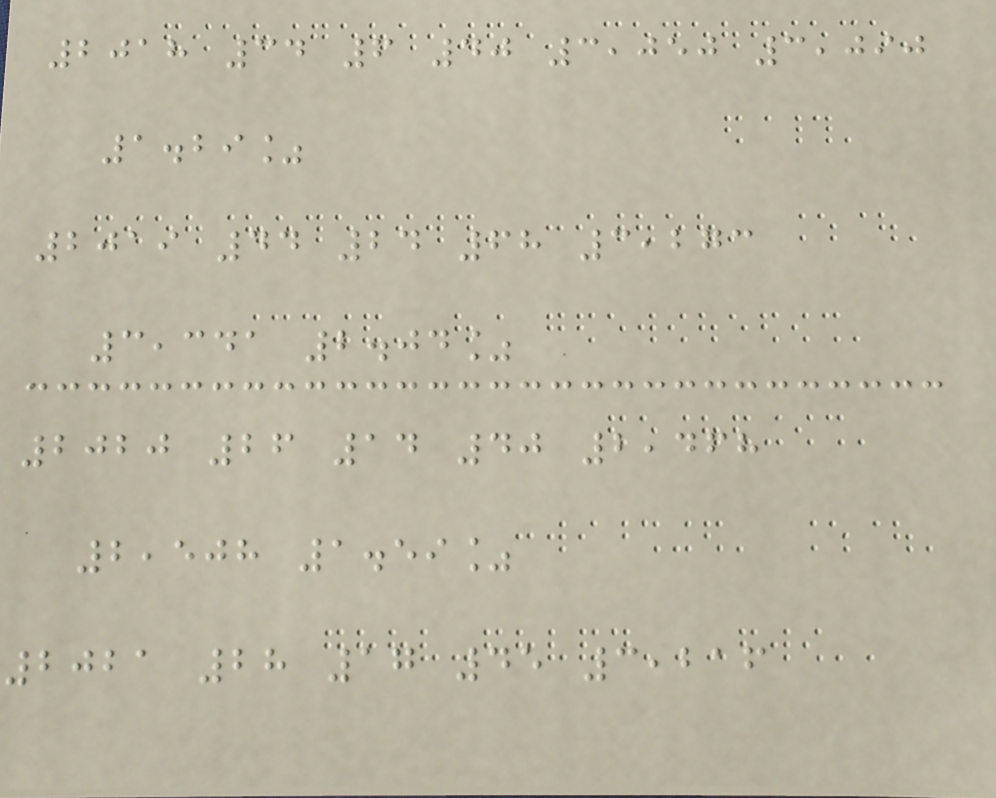2018 34 6 40 3,050 3,090
1.29%
2019 44 24 68 3,273
3,341 2.04%
2020 26 14 40 2,468
2,508 1.59%
2021 28 17 45 3,216
